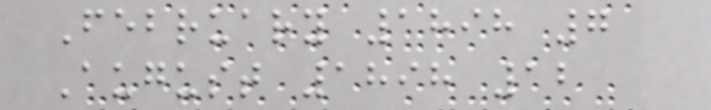February 1898 7
August 1898 12
